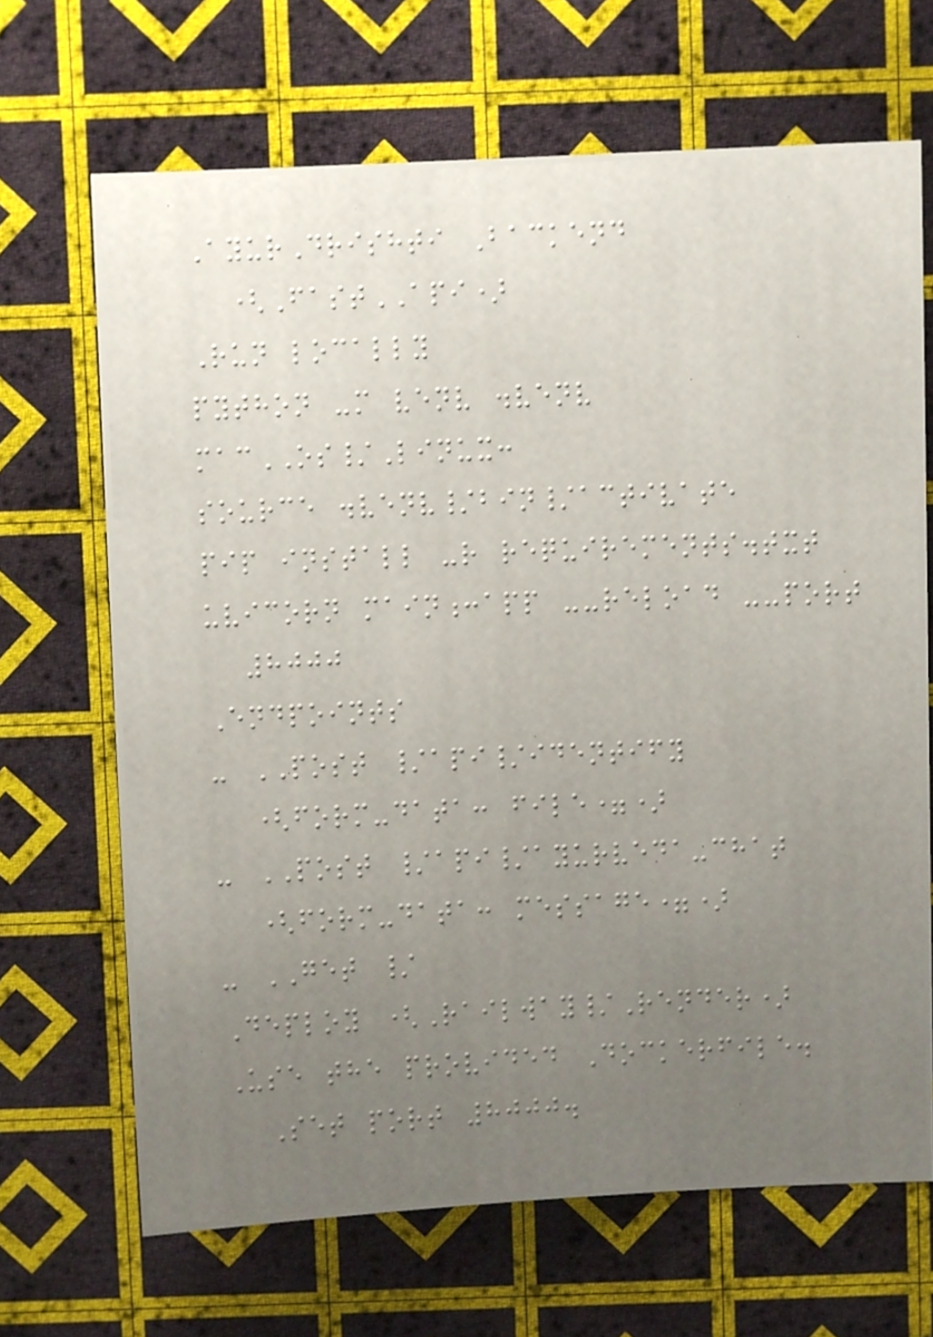AyurDrishti Backend
(FastAPI)
Run locally
python -m venv .venv
macOS/Linux:
source .venv/bin/activate
pip install -r requirements.txt
uvicorn main:app --reload --port
8000
Endpoints
- POST /api/identify
(form-data: file=)
- POST /api/ayurveda-chat
(form-data: message=)
- GET /
Deploy (Railway/Render)
Use the provided Dockerfile.
Set port 8000.
